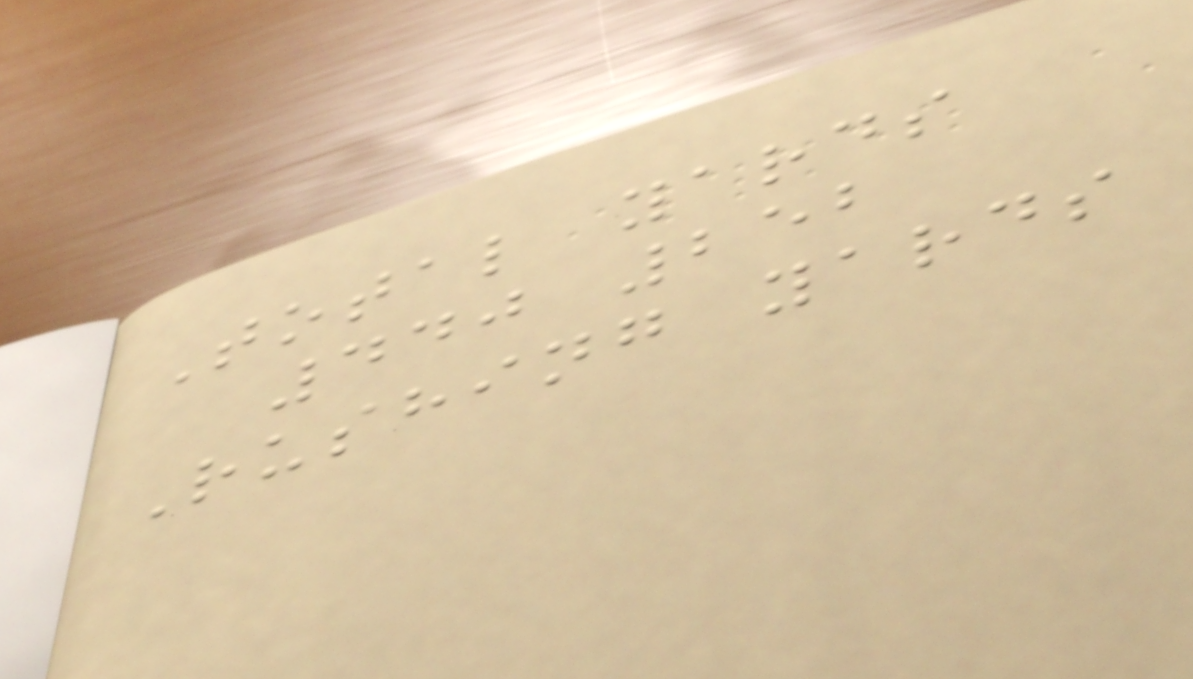Total yards
440 252
Rushing yards
